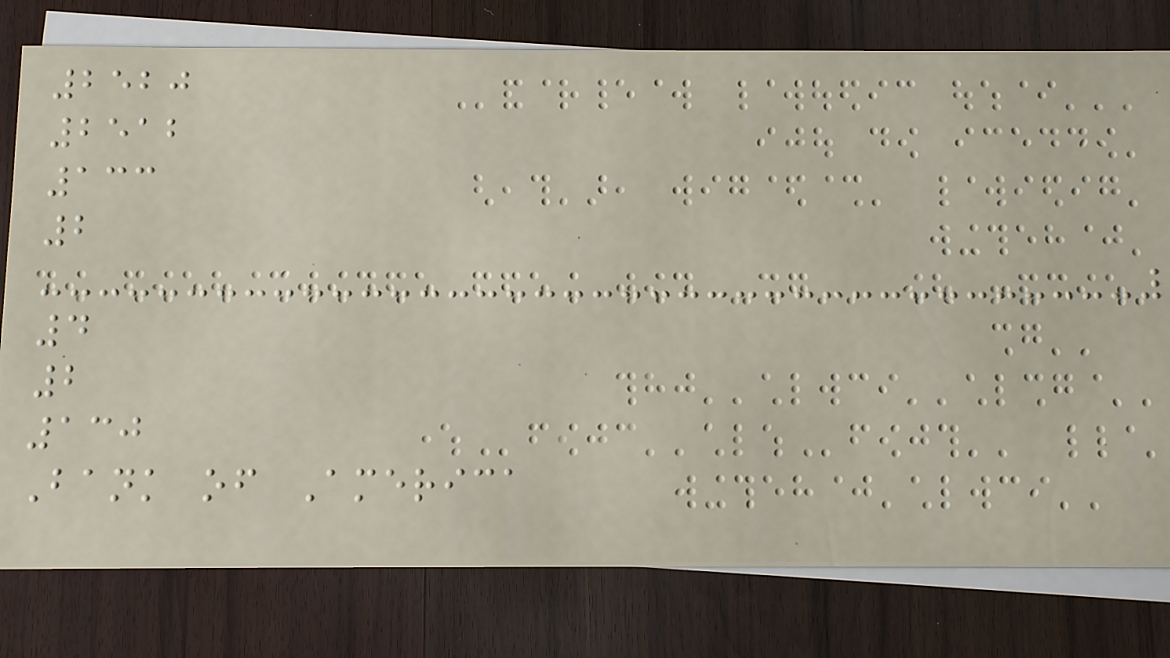2520
2512
133
2
4
2
130
Bank of America
